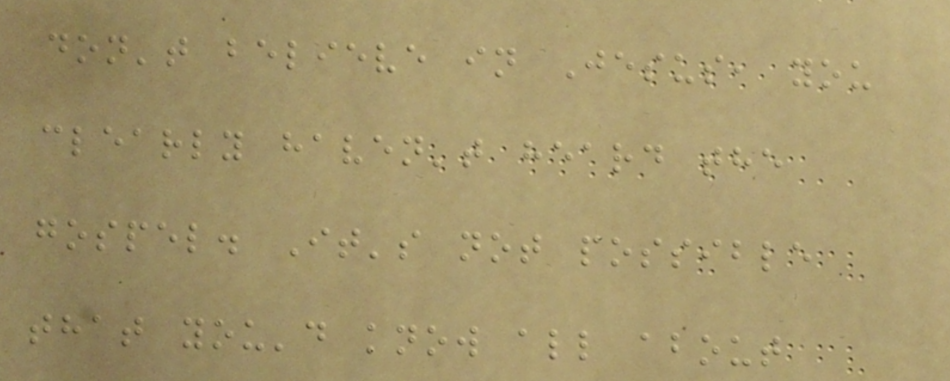don't believe in Jesus, you
clearly haven't heard the
gospel. It's not possible
that you'd know all about
